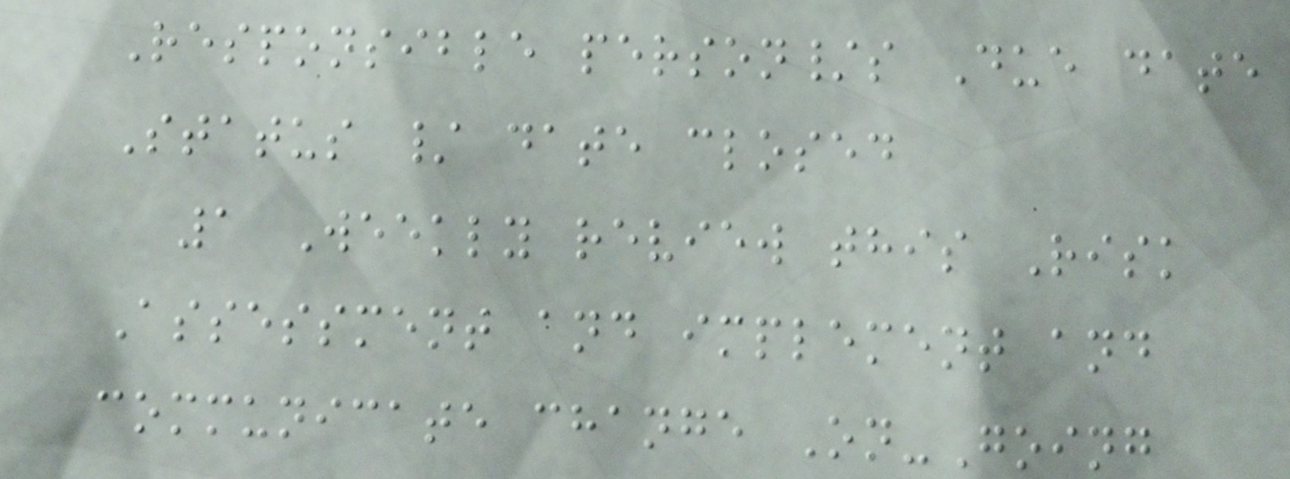Responsible person/s Due date
Status / date closed
1 Weekly review this Risk
Assessment and implement and
communicate change On-Going
